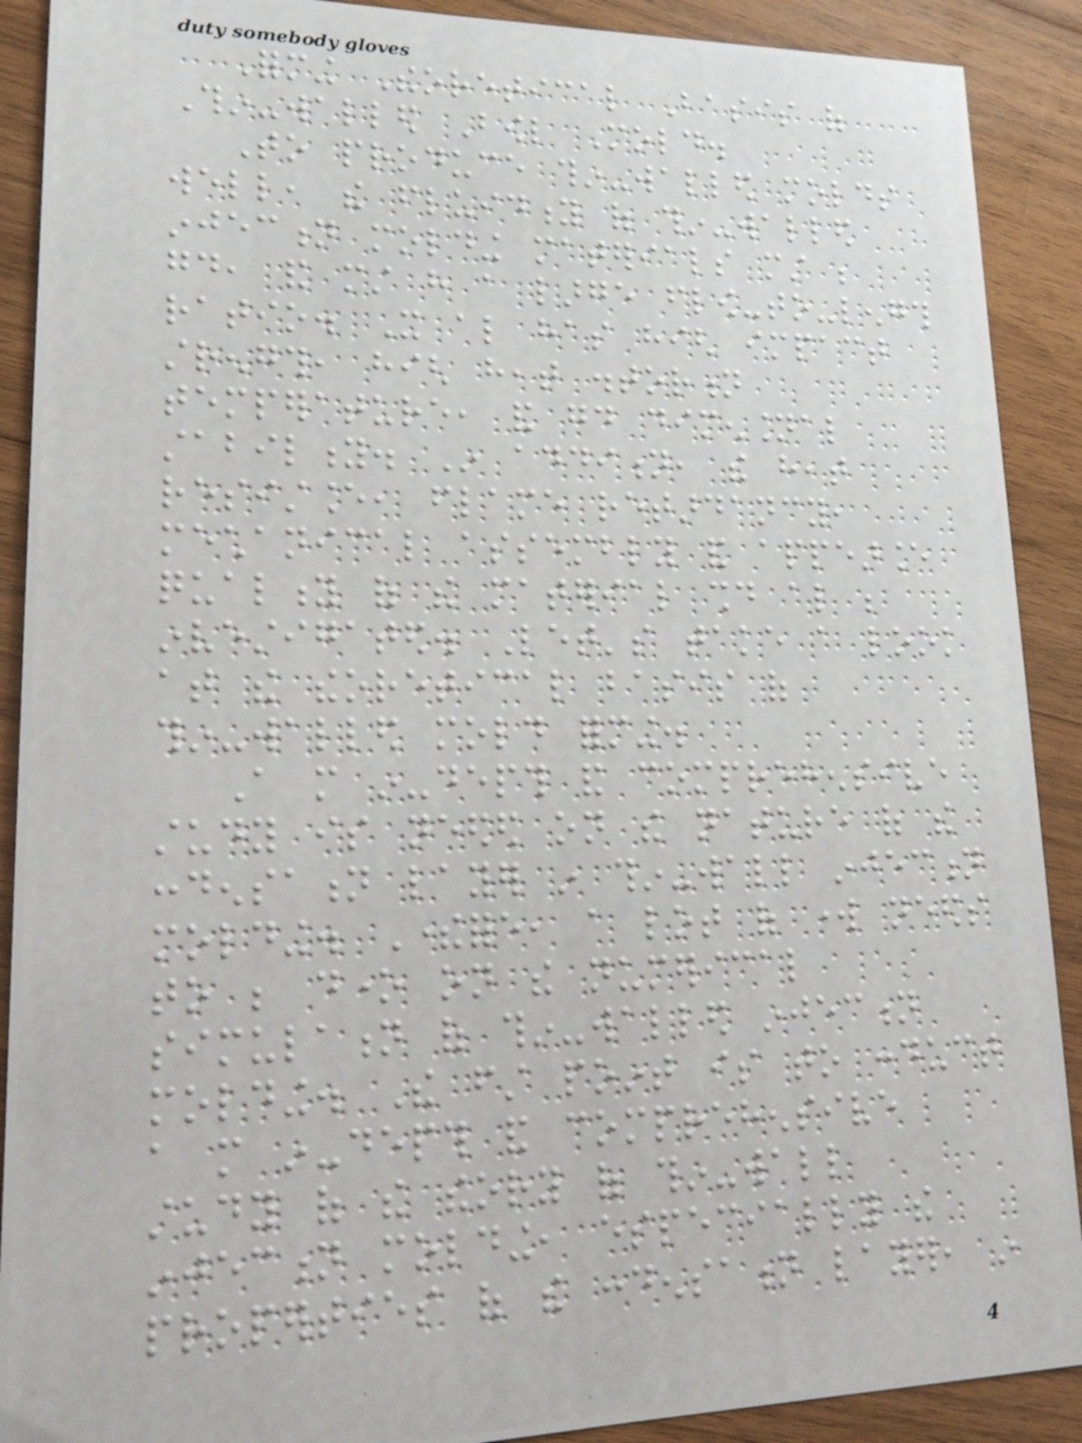Forming Theoretical Basis of
Thin-walled Bowl Mold.
To produce thin-walled molds
well, the fluidity of thin-walled
injection molding materials must be
good, and must have a large flow-to-length
ratio. It also has high impact
strength, high heat distortion
temperature, and good dimensional
stability. In addition, the heat
resistance, flame retardancy,
mechanical assembly and appearance
quality of the material should also be
investigated. Let's take a look
at the theoretical basis of
thin-walled mold forming.
A more in-depth and comprehensive
study is needed on the nature of the
condensation layer in thin-wall injection
molding. Therefore, a lot of work needs
to be done on the numerical
simulation of thin-walled injection
molding. The first point is to conduct
a more in-depth and comprehensive
study of the theory of thin-wall
injection molding, especially the
properties of the condensation layer, in
